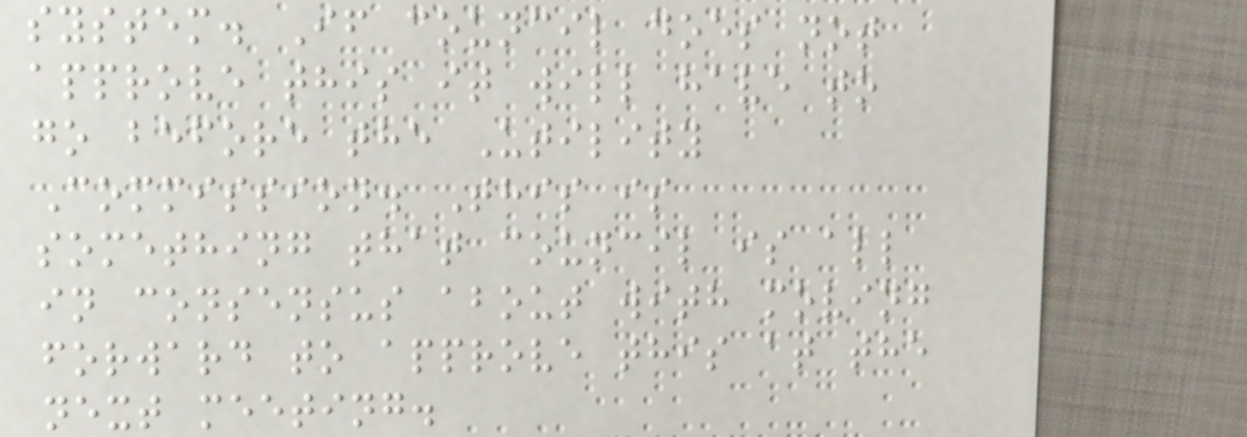system. If council does not
approve this it will have to
go before the Utility
Commission. This is
something that council is all
in consensus about with moving
forward to approve this at the
next meeting.
